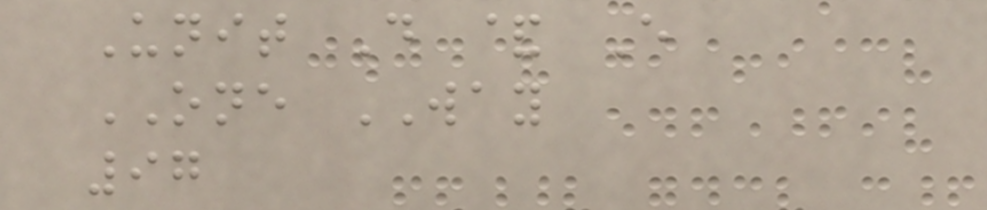Unit D & E
ONE WAY
97
